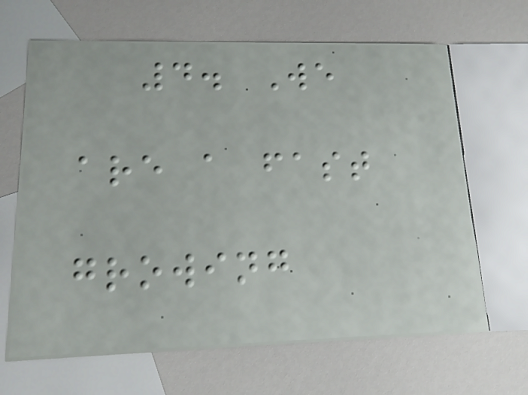4. We
are a fast
growing
